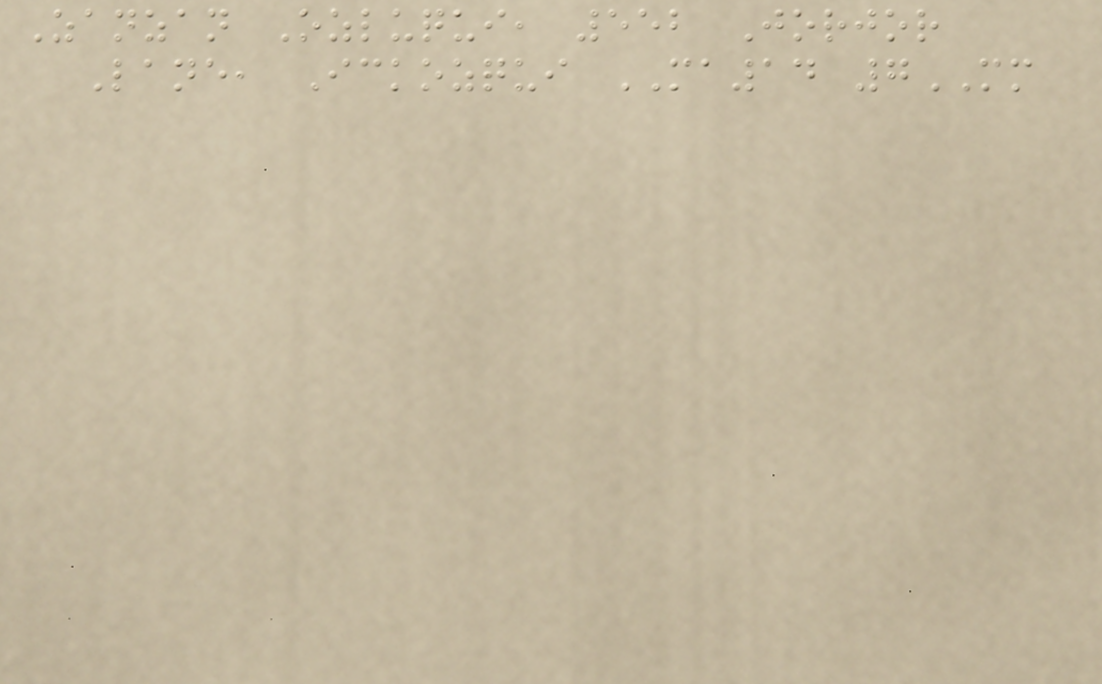Zanzan Ozluqui, 552 Jorjor
Lane, Ickozqui MA14 7MM
